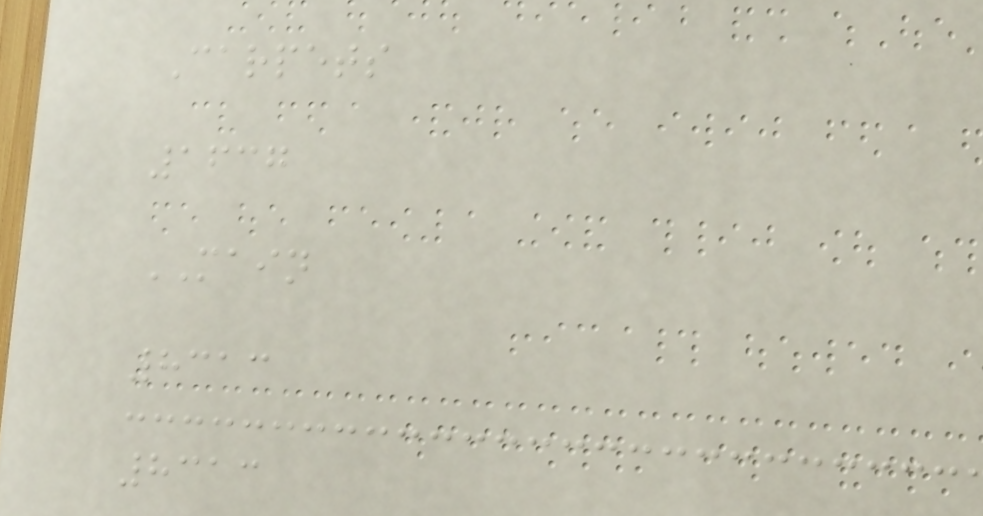Carpets
1637
MAIN
8313
8313
